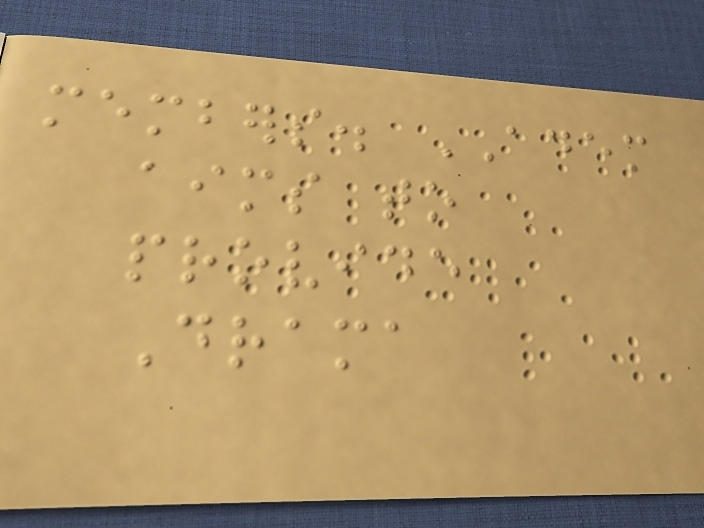members. ADEM
aims to
provide
Drama
